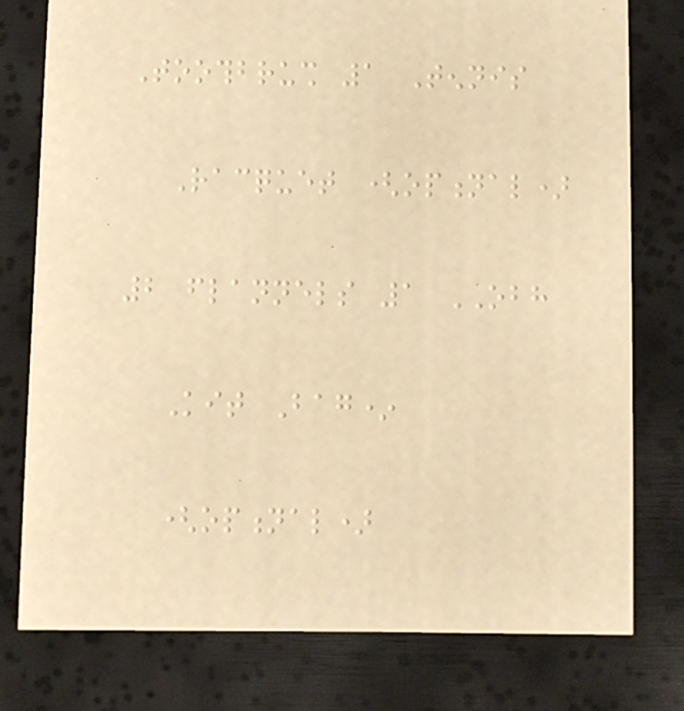Toothbrush 1 Tennis
Racquet (optional)
2 flannels 1 OBH
Kit Bag*
(optional)
